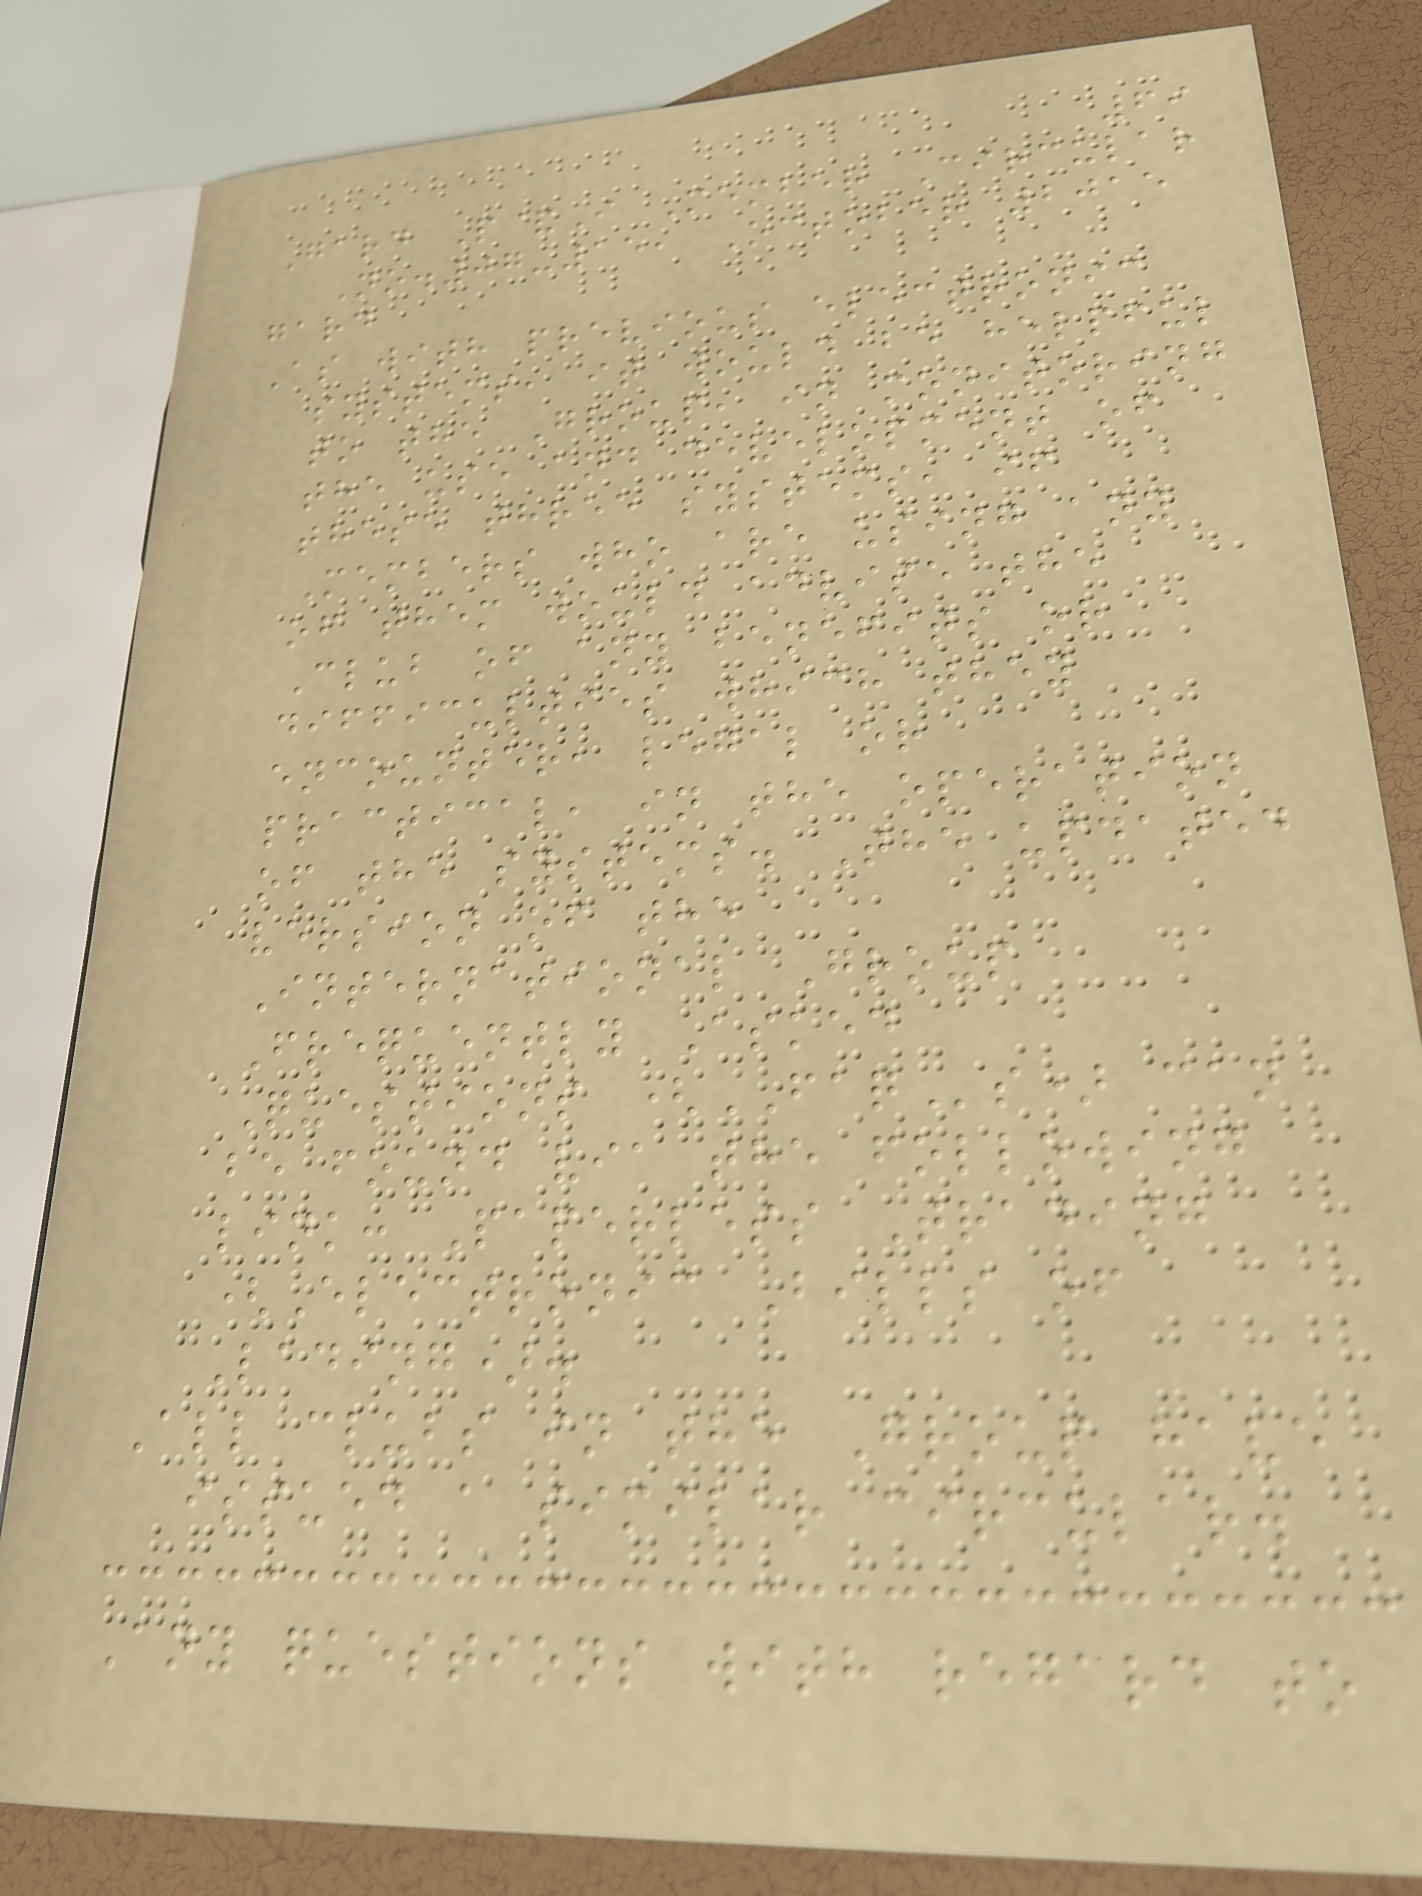69
Gard P&I Member Circular
No.07-15, October 2015
gard
As with previous electronic
systems, it would be helpful
to the Group, in monitoring
the use and development of
these three systems, if
Members who are using any
of them would advise the
Club of any benefits or
difficulties which they
encounter, legal or
practical, in the operation
of the systems. The updated
version of the
International Group
Frequently Asked
Questions (FAQs) can
be found via the following
link: Paperless Trading
(Electronic Bills of
Lading).
All clubs in the Group have
issued a similar circular.
Any questions with regard to
